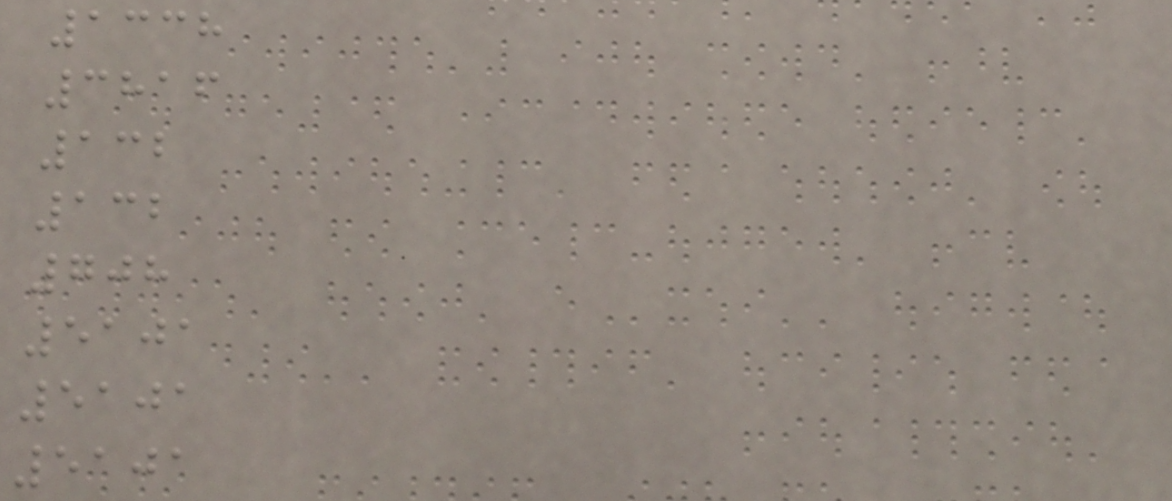1338
3816
132
132
708
5101
5101
5101
